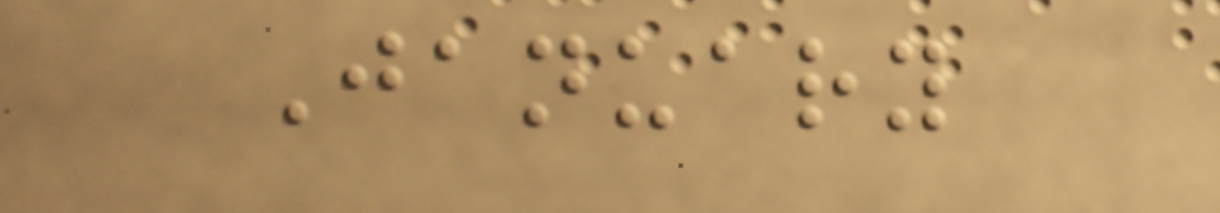January
